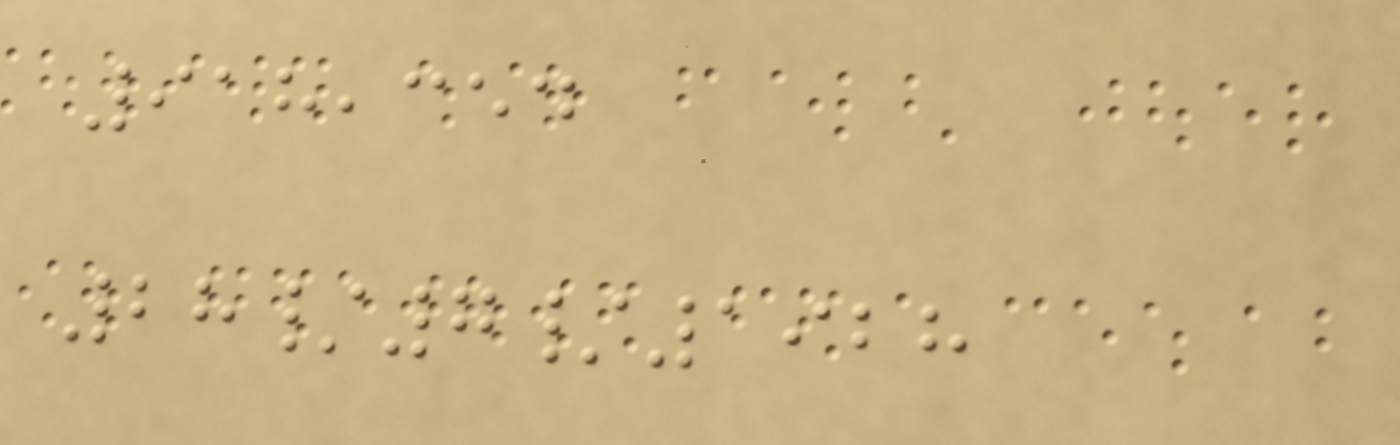918,354
28/7/1928
